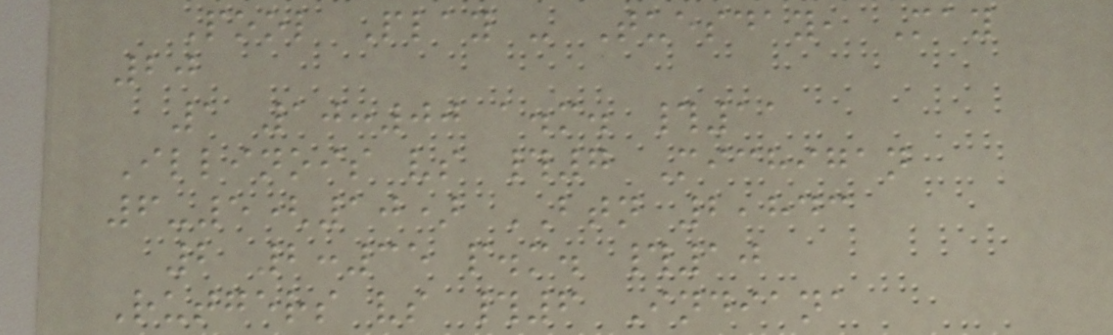Pool Play - Tuesday, May
20
1 10:00 a.m. #11
Illinois vs #7 Michigan
6-5(10) BTN 2,843
2 2:35 p.m. #10
Rutgers vs #6 Indiana
